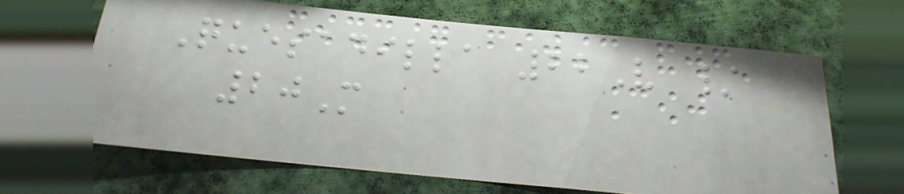Quesadilla 22V /
20M
